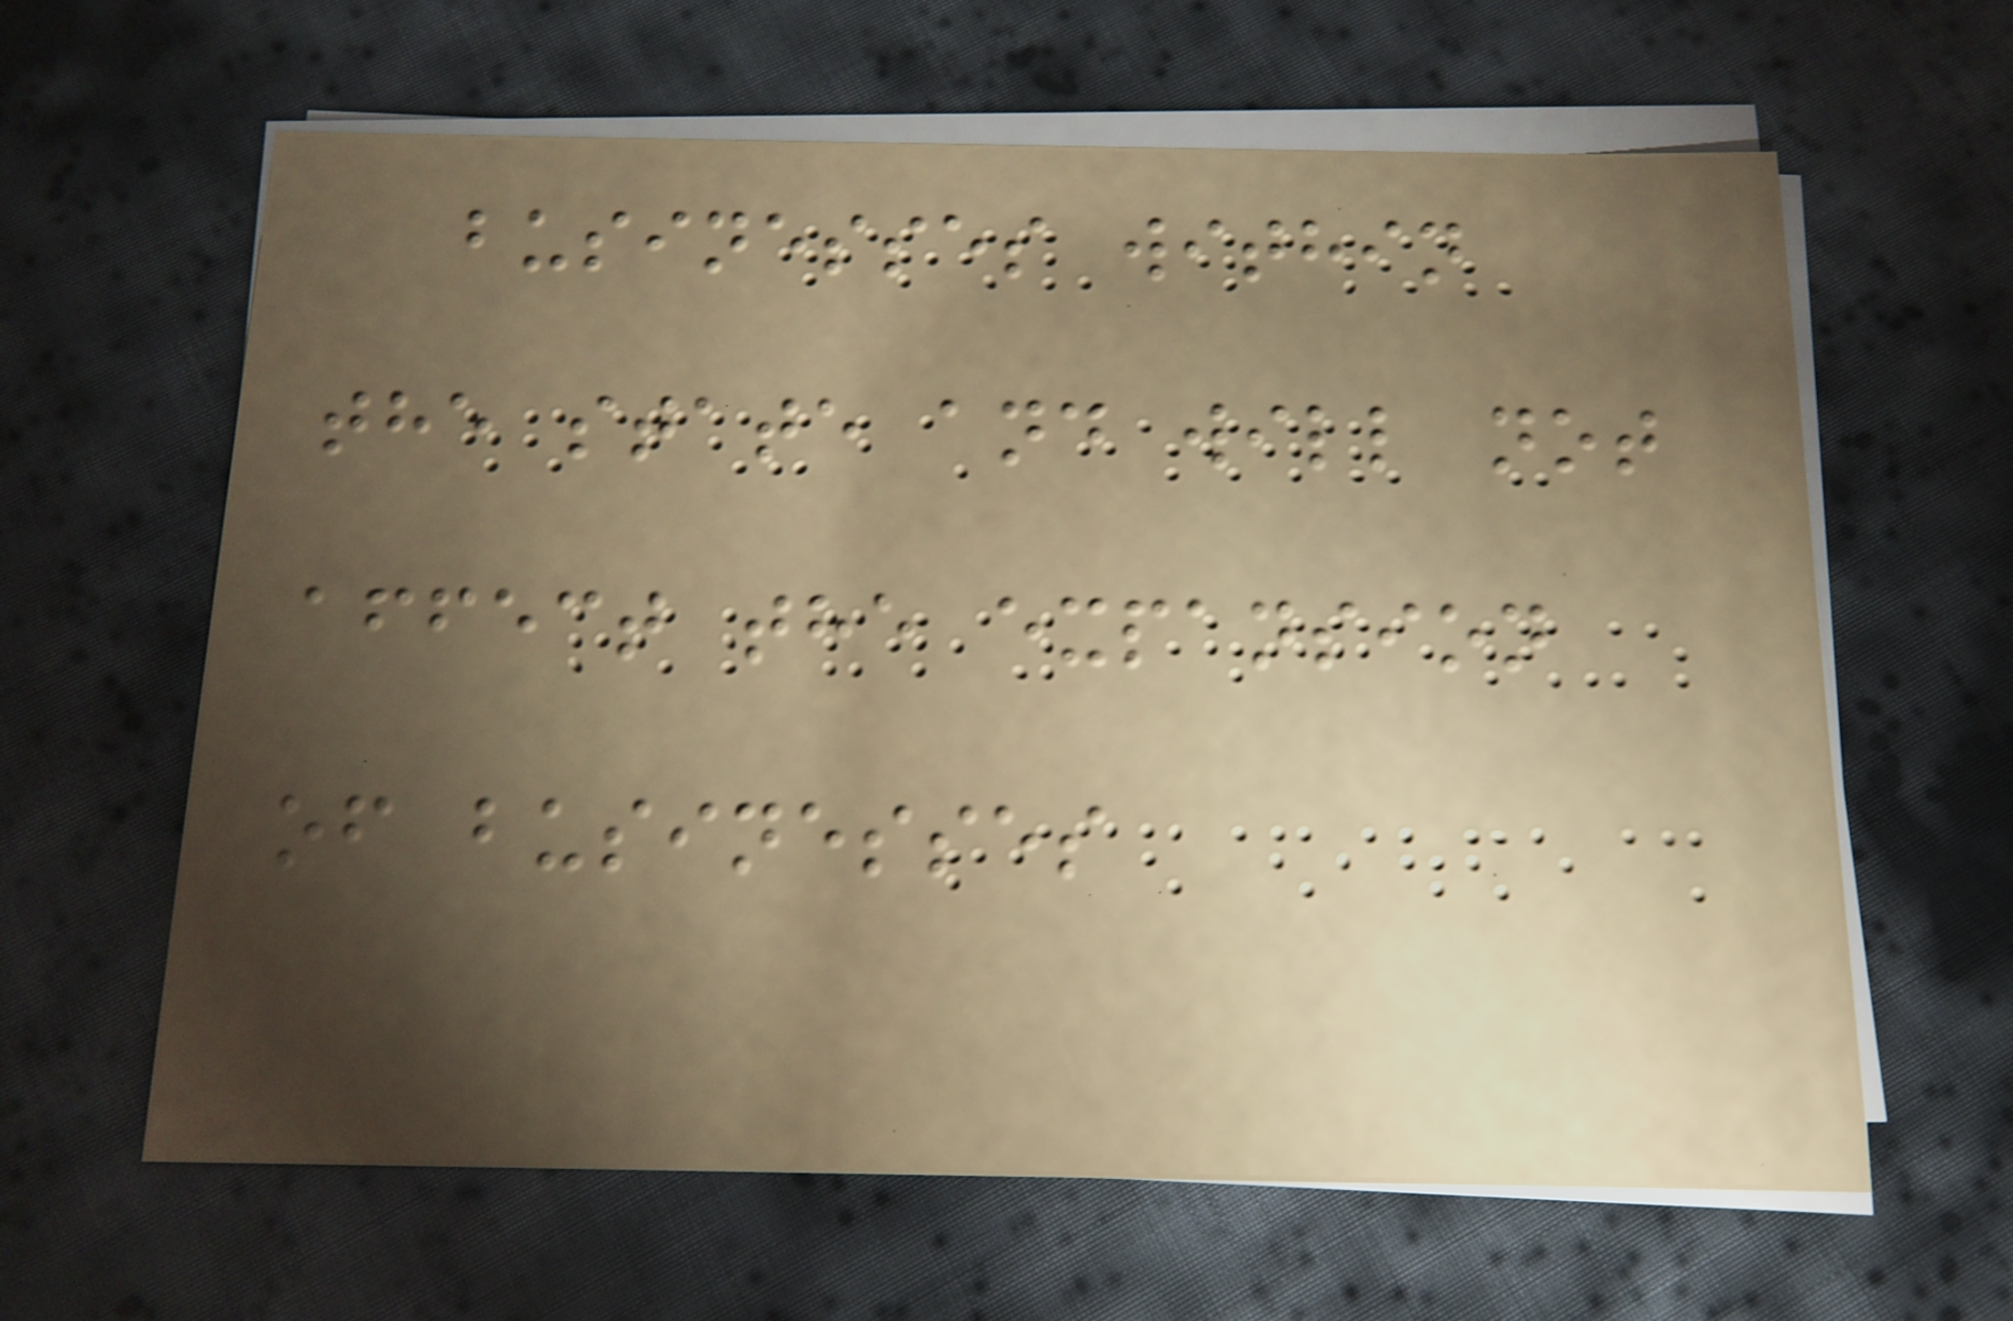businesses within
the state and will not
affect the expansion
of businesses
